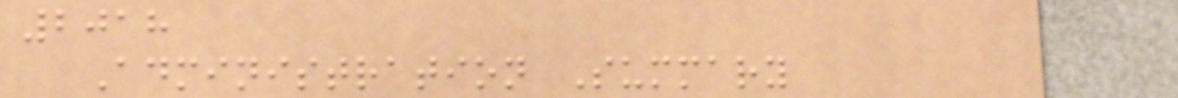2018
Administration Summary
